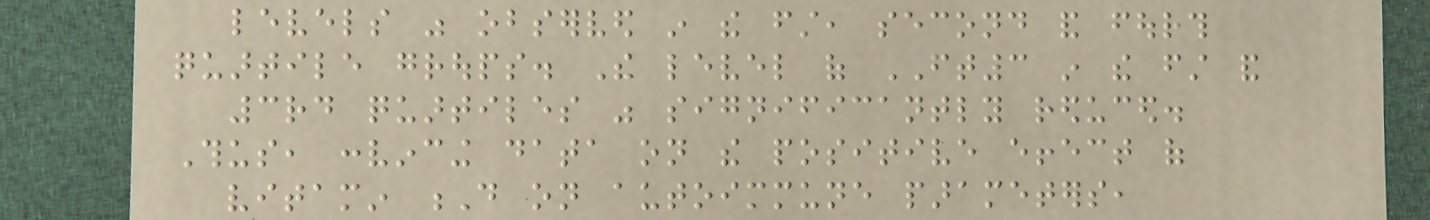levels was observed in the first, second and fourth
quartile groups. The level of FT3 in the first and
3rd quartiles was significantly reduced.
Thus, convincing data on the positive effect of
vitamin D on autoimmune parameters,
